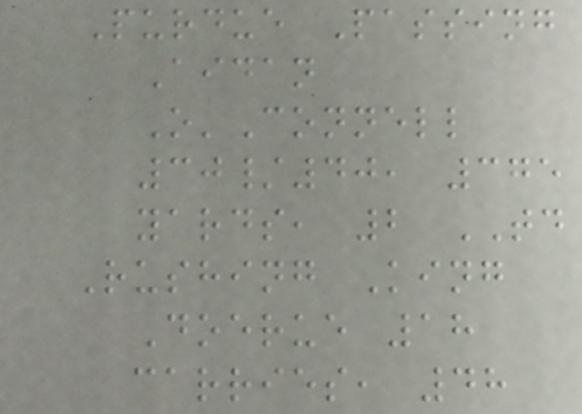Purdue Passing
Aidan
O'Connell
30/40, 375
yards, 2 TD
Rushing King
Doerue 18
carries, 48
